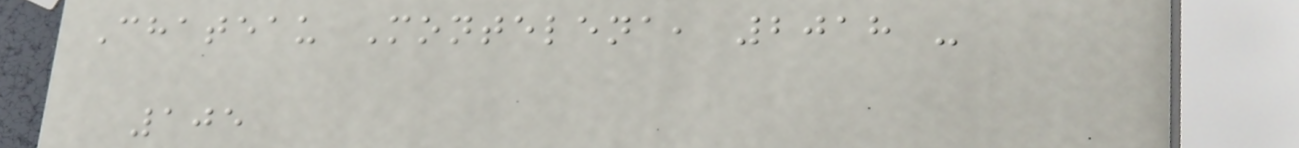Chateau Montelena, 2018 -
105
